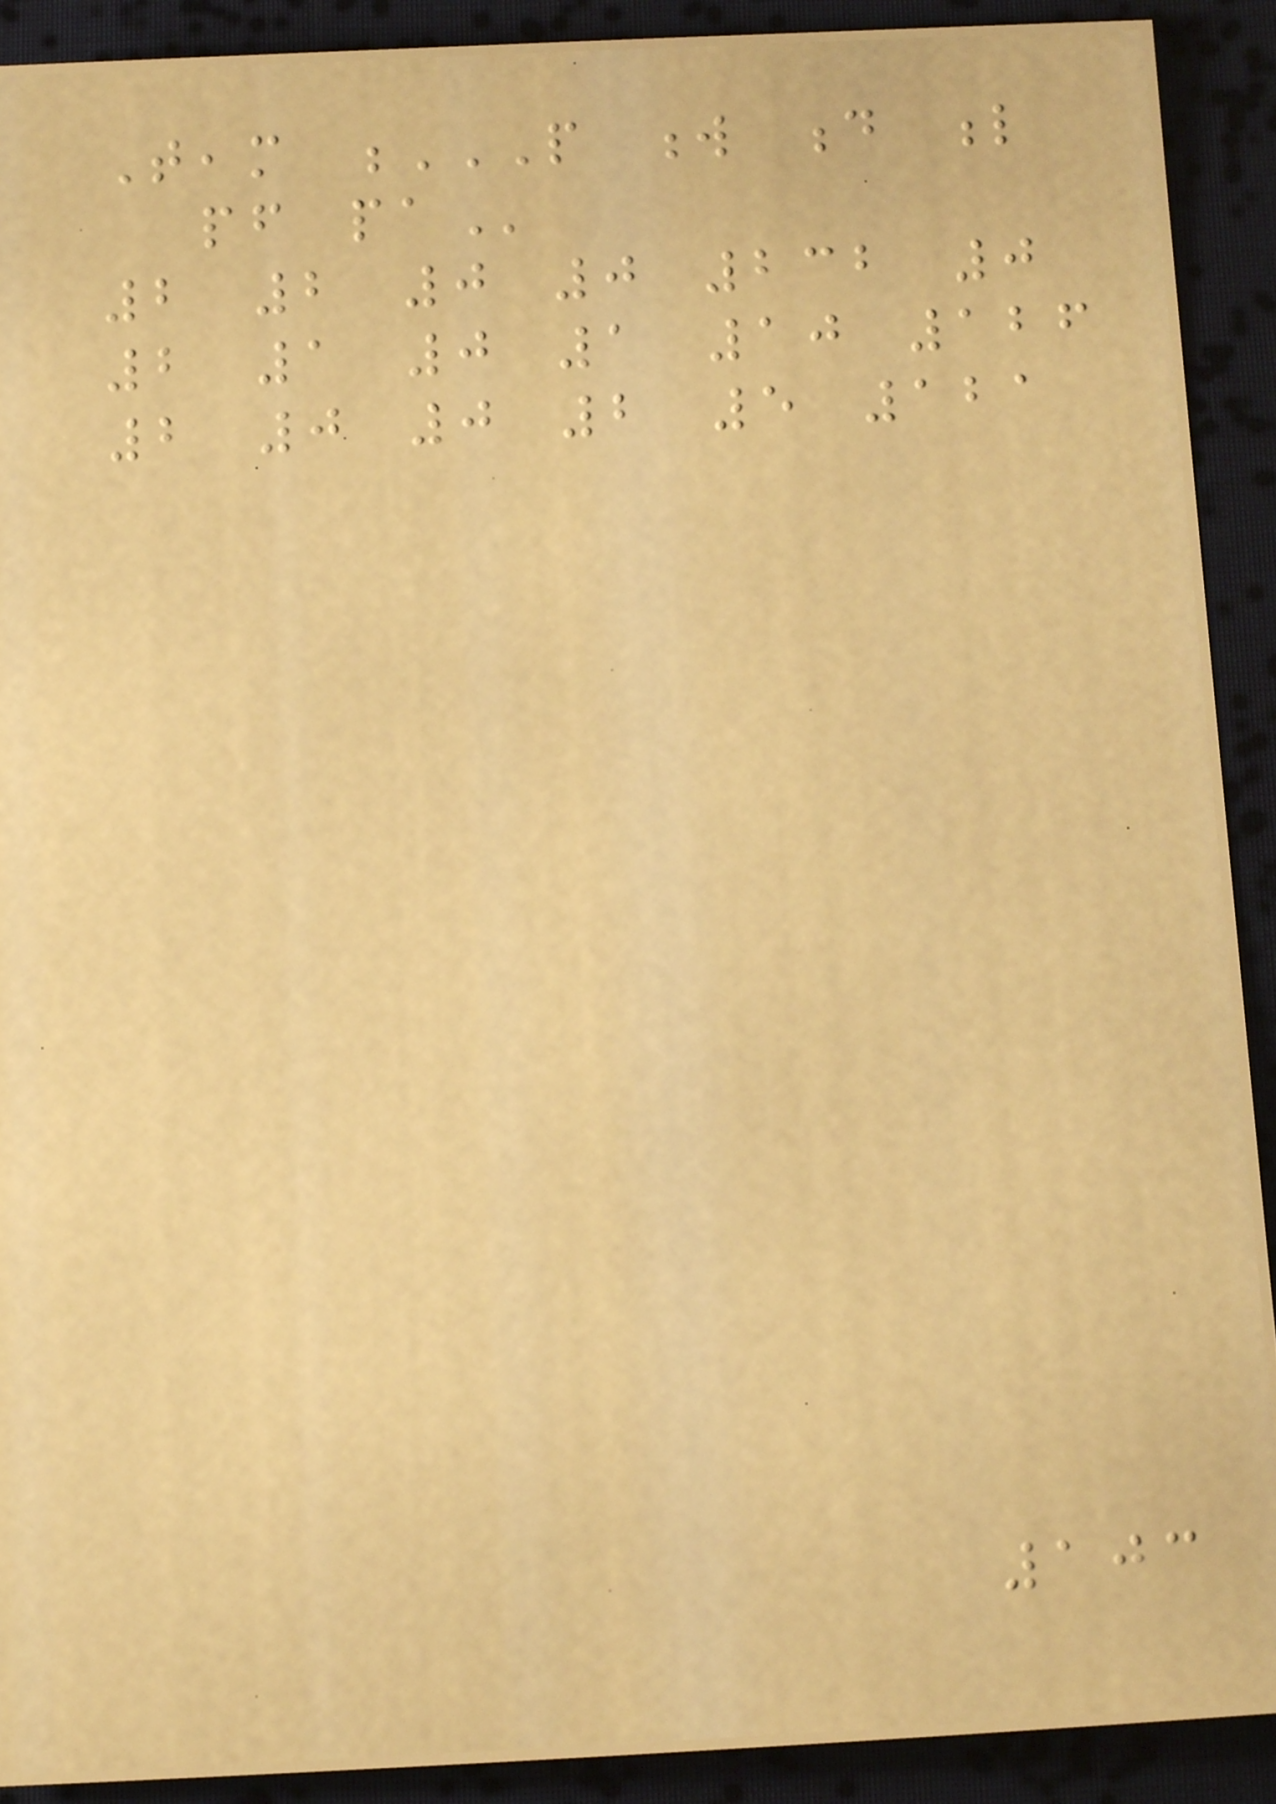Team P W D L
PF PA
2 2 0 0 232 0
2 1 0 1 10 126
2 0 0 2 5 121
103
